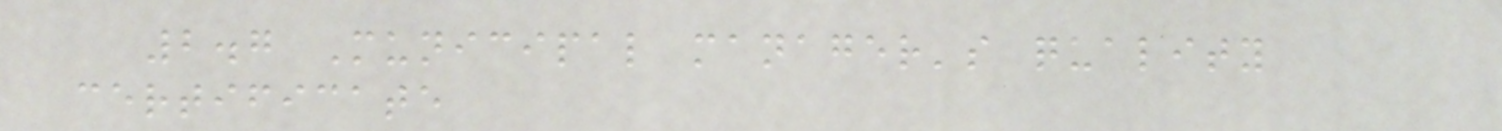2.7 Municipal manager's quality
certificate
